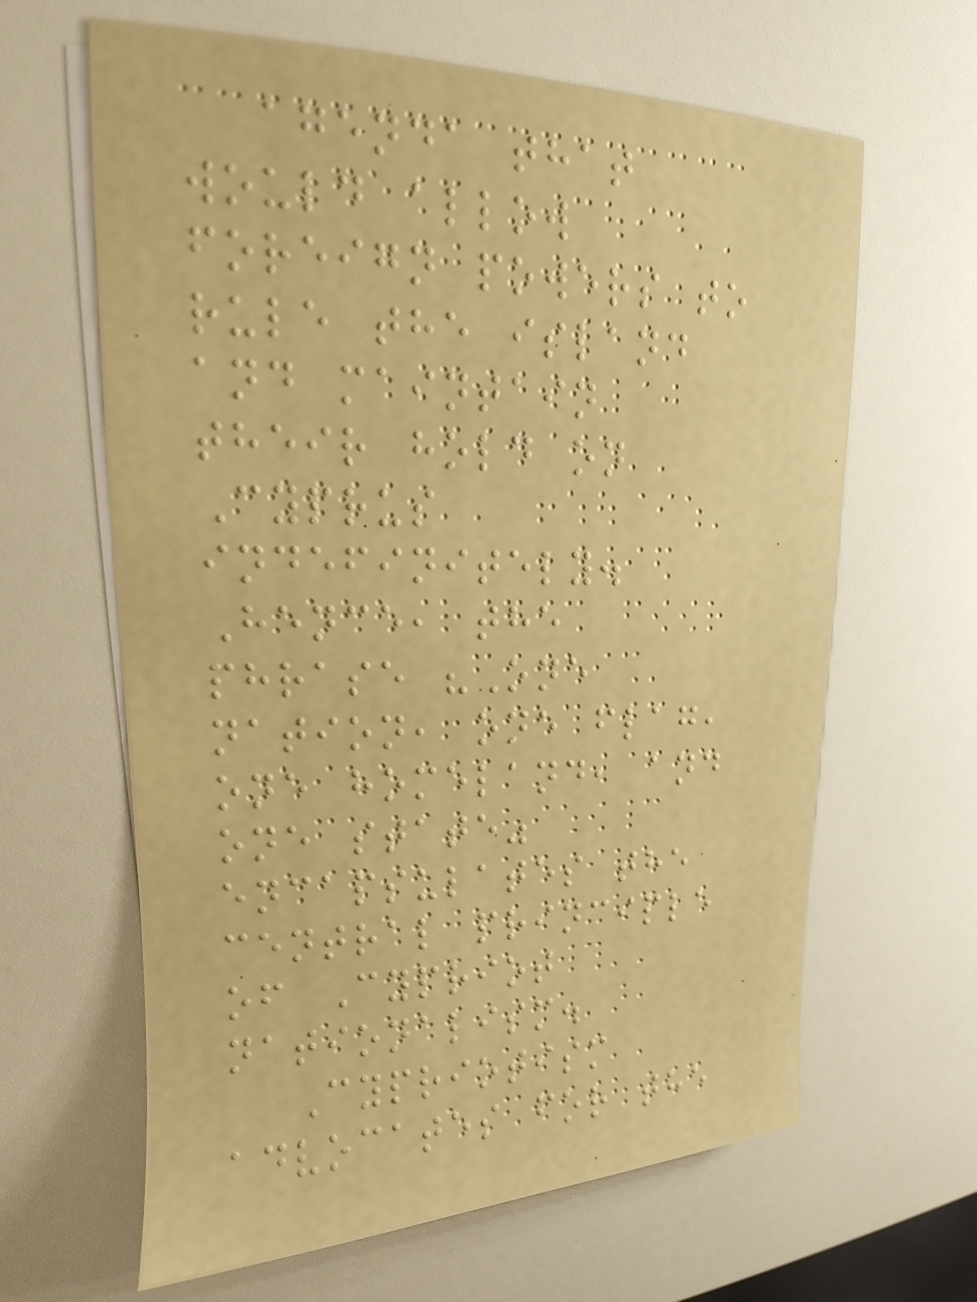agenda that
would allow
foreign powers to
rule the island
and maintain
their hold on
Cyprus
indefinitely.
Hence, the
phrase "One
nation, one flag,
one homeland, and
one state"
encapsulates the
central principle
of Cypriot
nationalism.
Cypriotism
advocates for the
